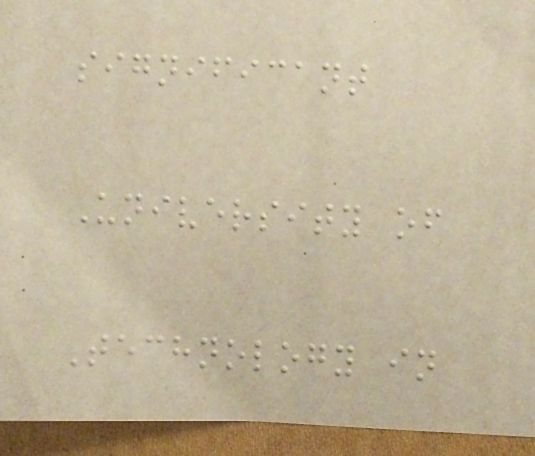significant
University of
Technology in
